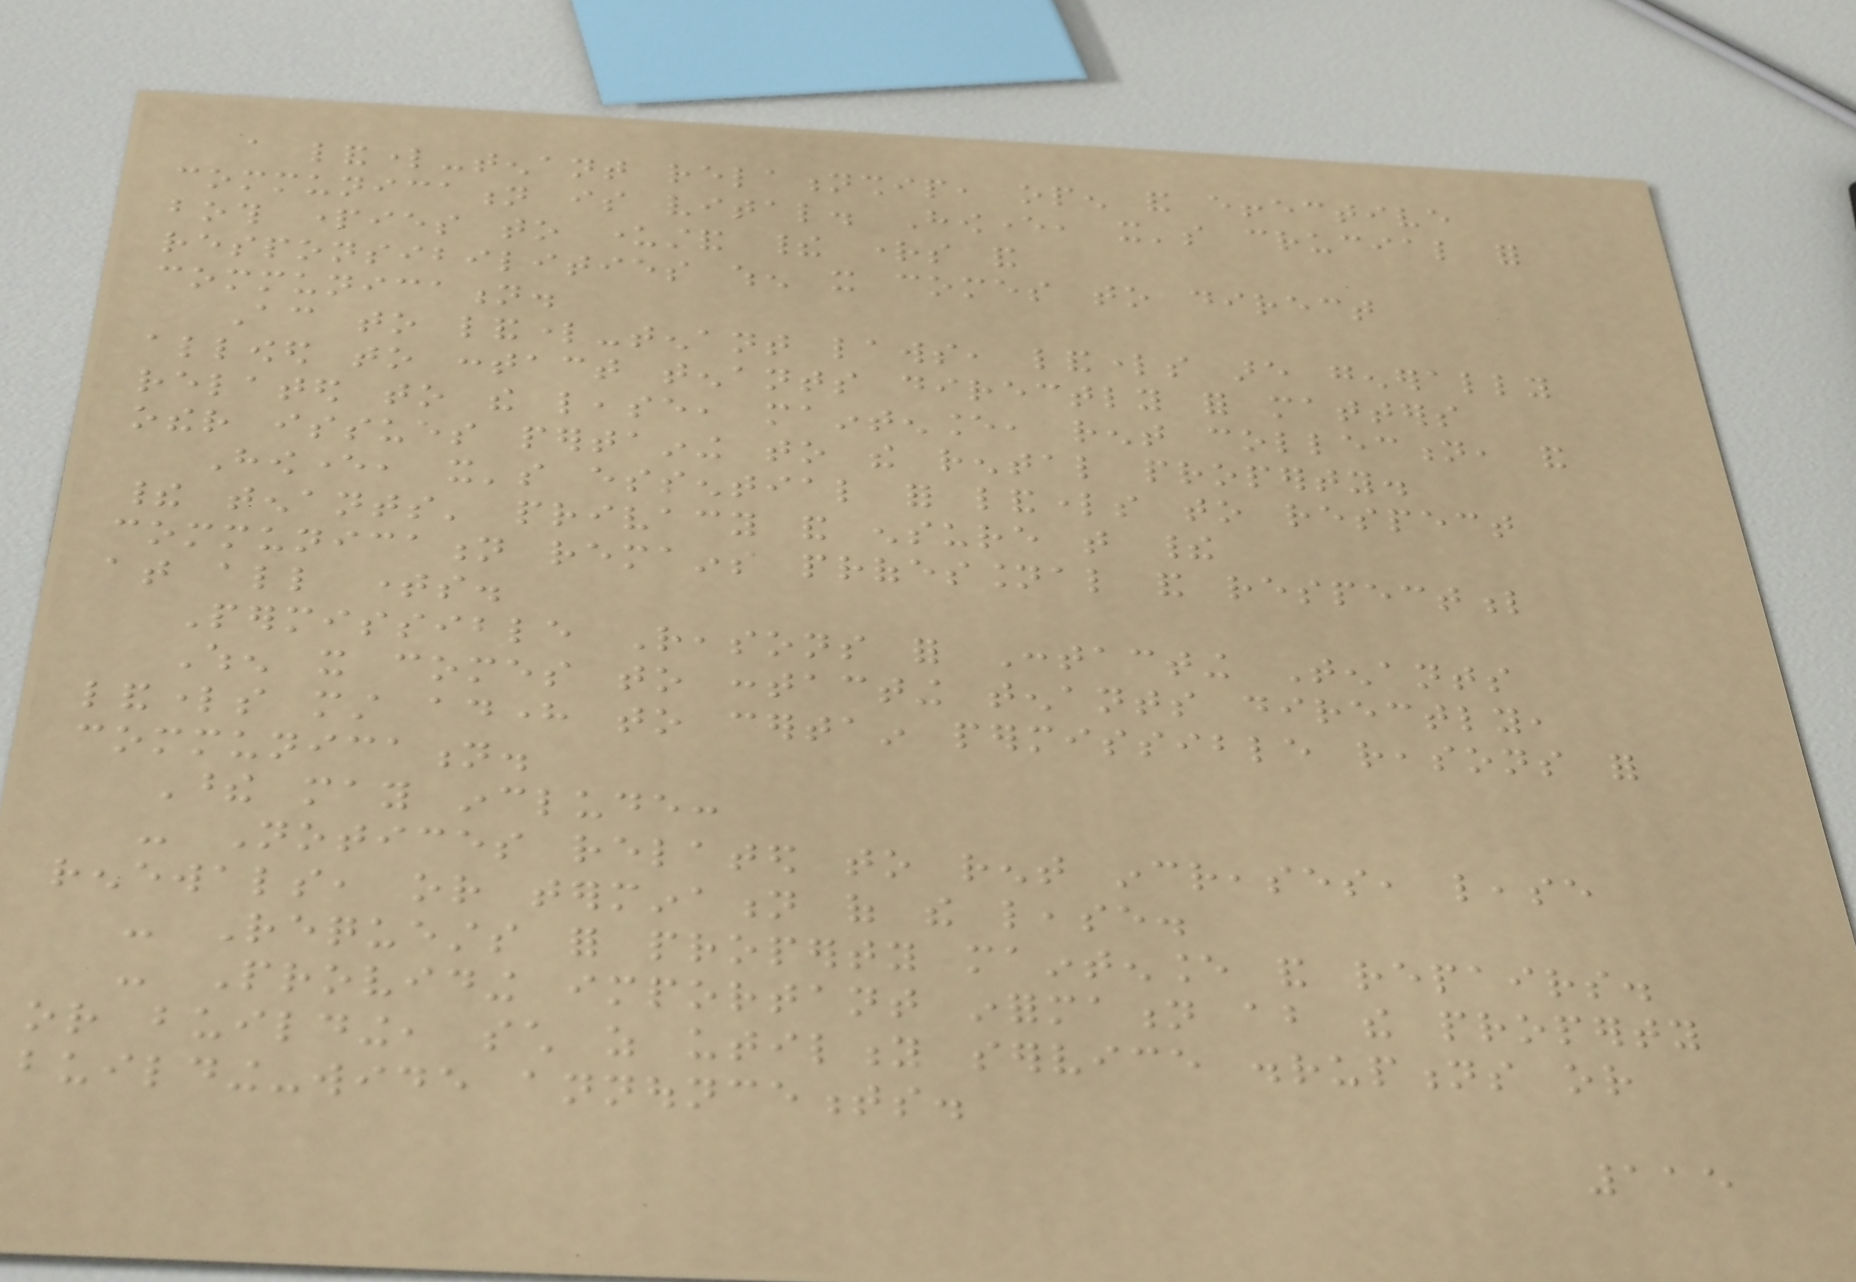a landlord-tenant relationship, open and effective
communication is vital. However, it's crucial for
both parties to understand their rights and
responsibilities when it comes to direct
communication.
According to landlord-tenant laws, landlords are generally
allowed to contact tenants directly for matters
related to the lease, maintenance, rent collection, and
other issues pertaining to the rental property.
However, it's essential for landlords to respect
their tenants' privacy and ensure that their
communication remains professional and respectful
at all times.
Permissible Reasons for Contacting Tenants
When it comes to contacting tenants directly,
landlords must adhere to certain permissible reasons for
communication.
These may include:
- Notices related to rent increases, lease
renewals, or termination of the lease.
- Requests for property maintenance and repairs.
- Providing important information about the property
or building, such as utility service disruptions or
building-wide announcements.
115
